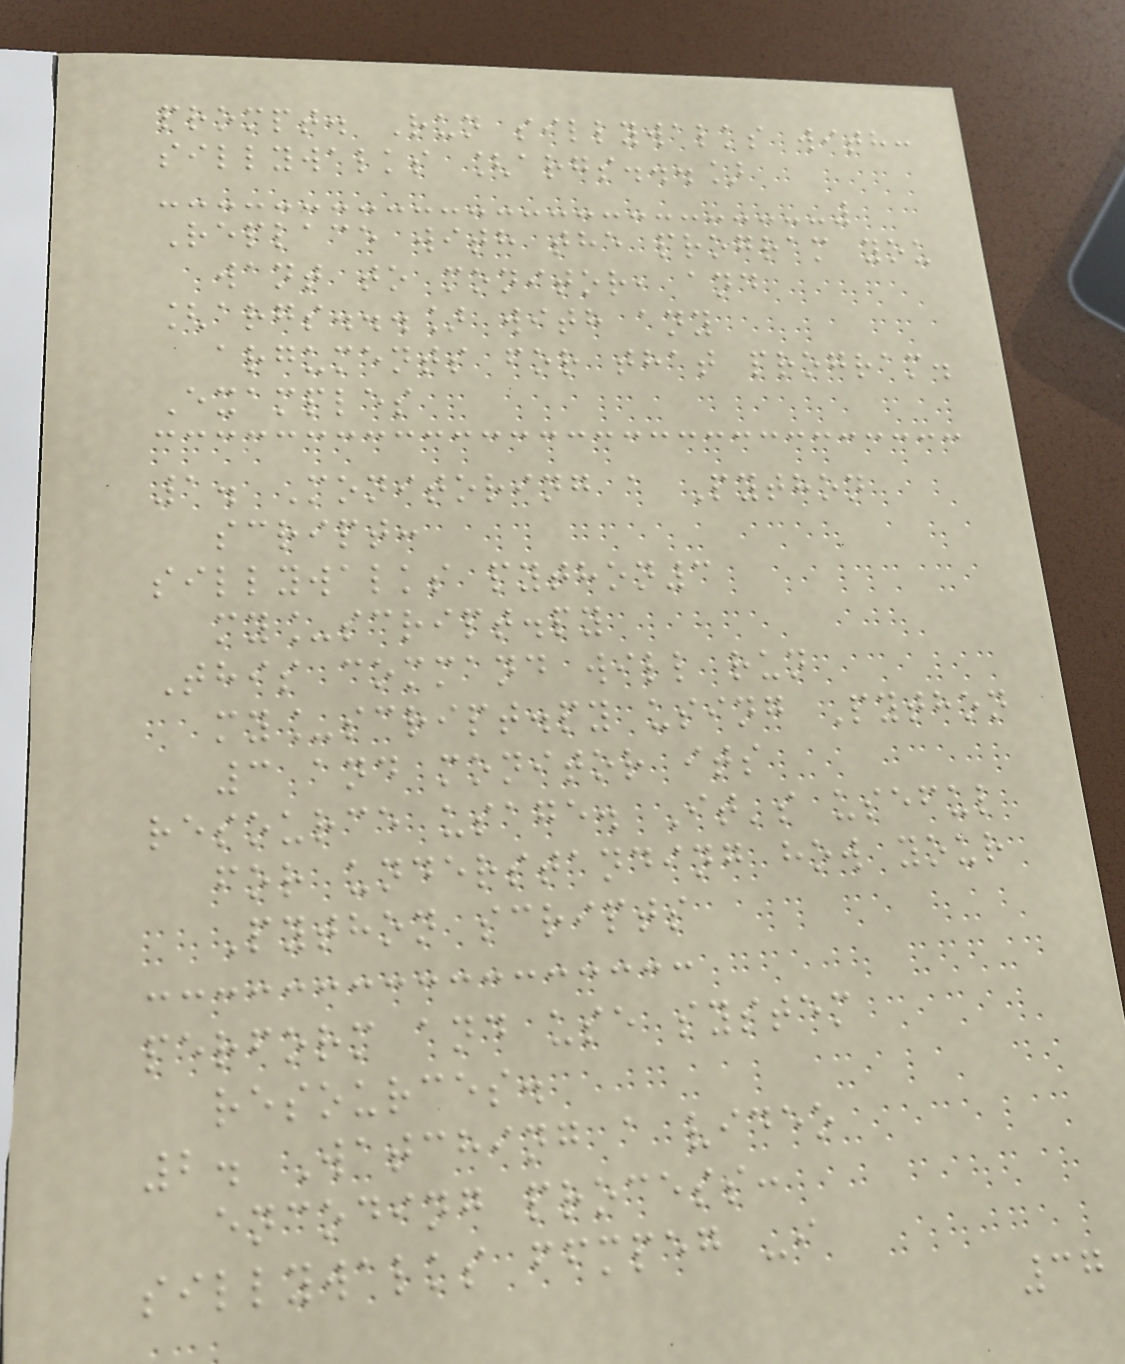prompt. Run sillywalks with:
sillywalks [args...]
Replace with the program you
want to monitor, and
[args...] with any
arguments for that program.
Examples
1. Monitoring a Python
script:
sillywalks python3
my_script.py
This command will run
my_script.py using Python
3 and monitor its
resource usage. It's useful
for understanding how your
Python scripts
perform and use system
resources.
2. Watching a video
encoding process:
sillywalks ffmpeg -i
37
